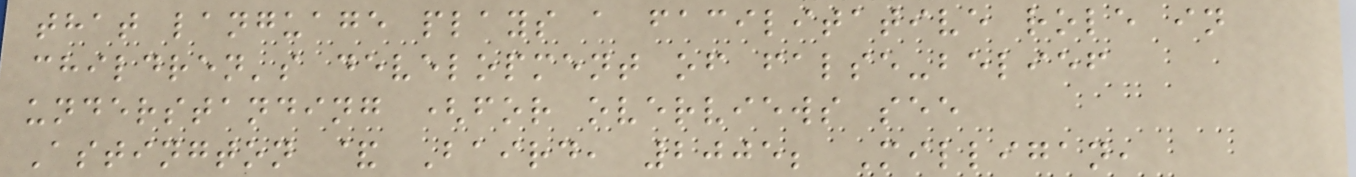that language plays a facilitative role in
children's development of false-belief
understanding (for overviews see
Astington & Baird, 2005; Milligan,
